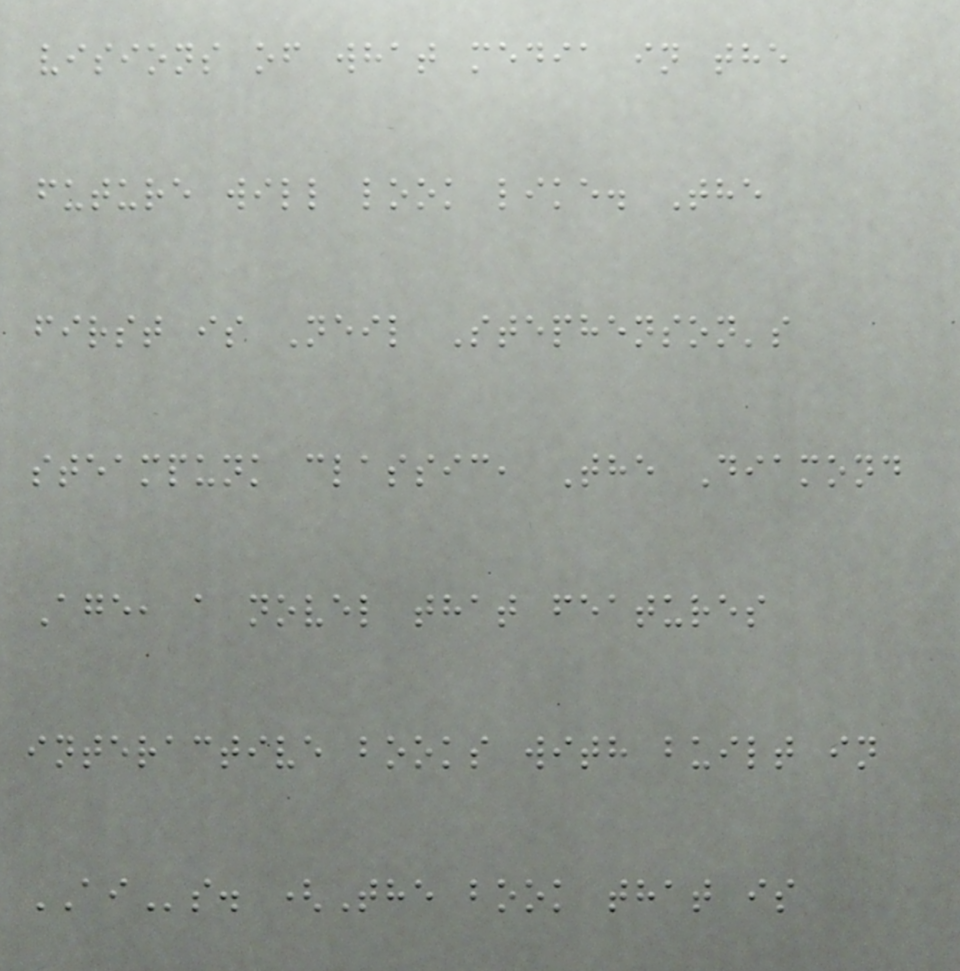visions of what media in the
future will look like. The
first is Neil Stephenson's
steampunk classic, The Diamond
Age, a novel that features
interactive books with built in
AIs. (The book that is
